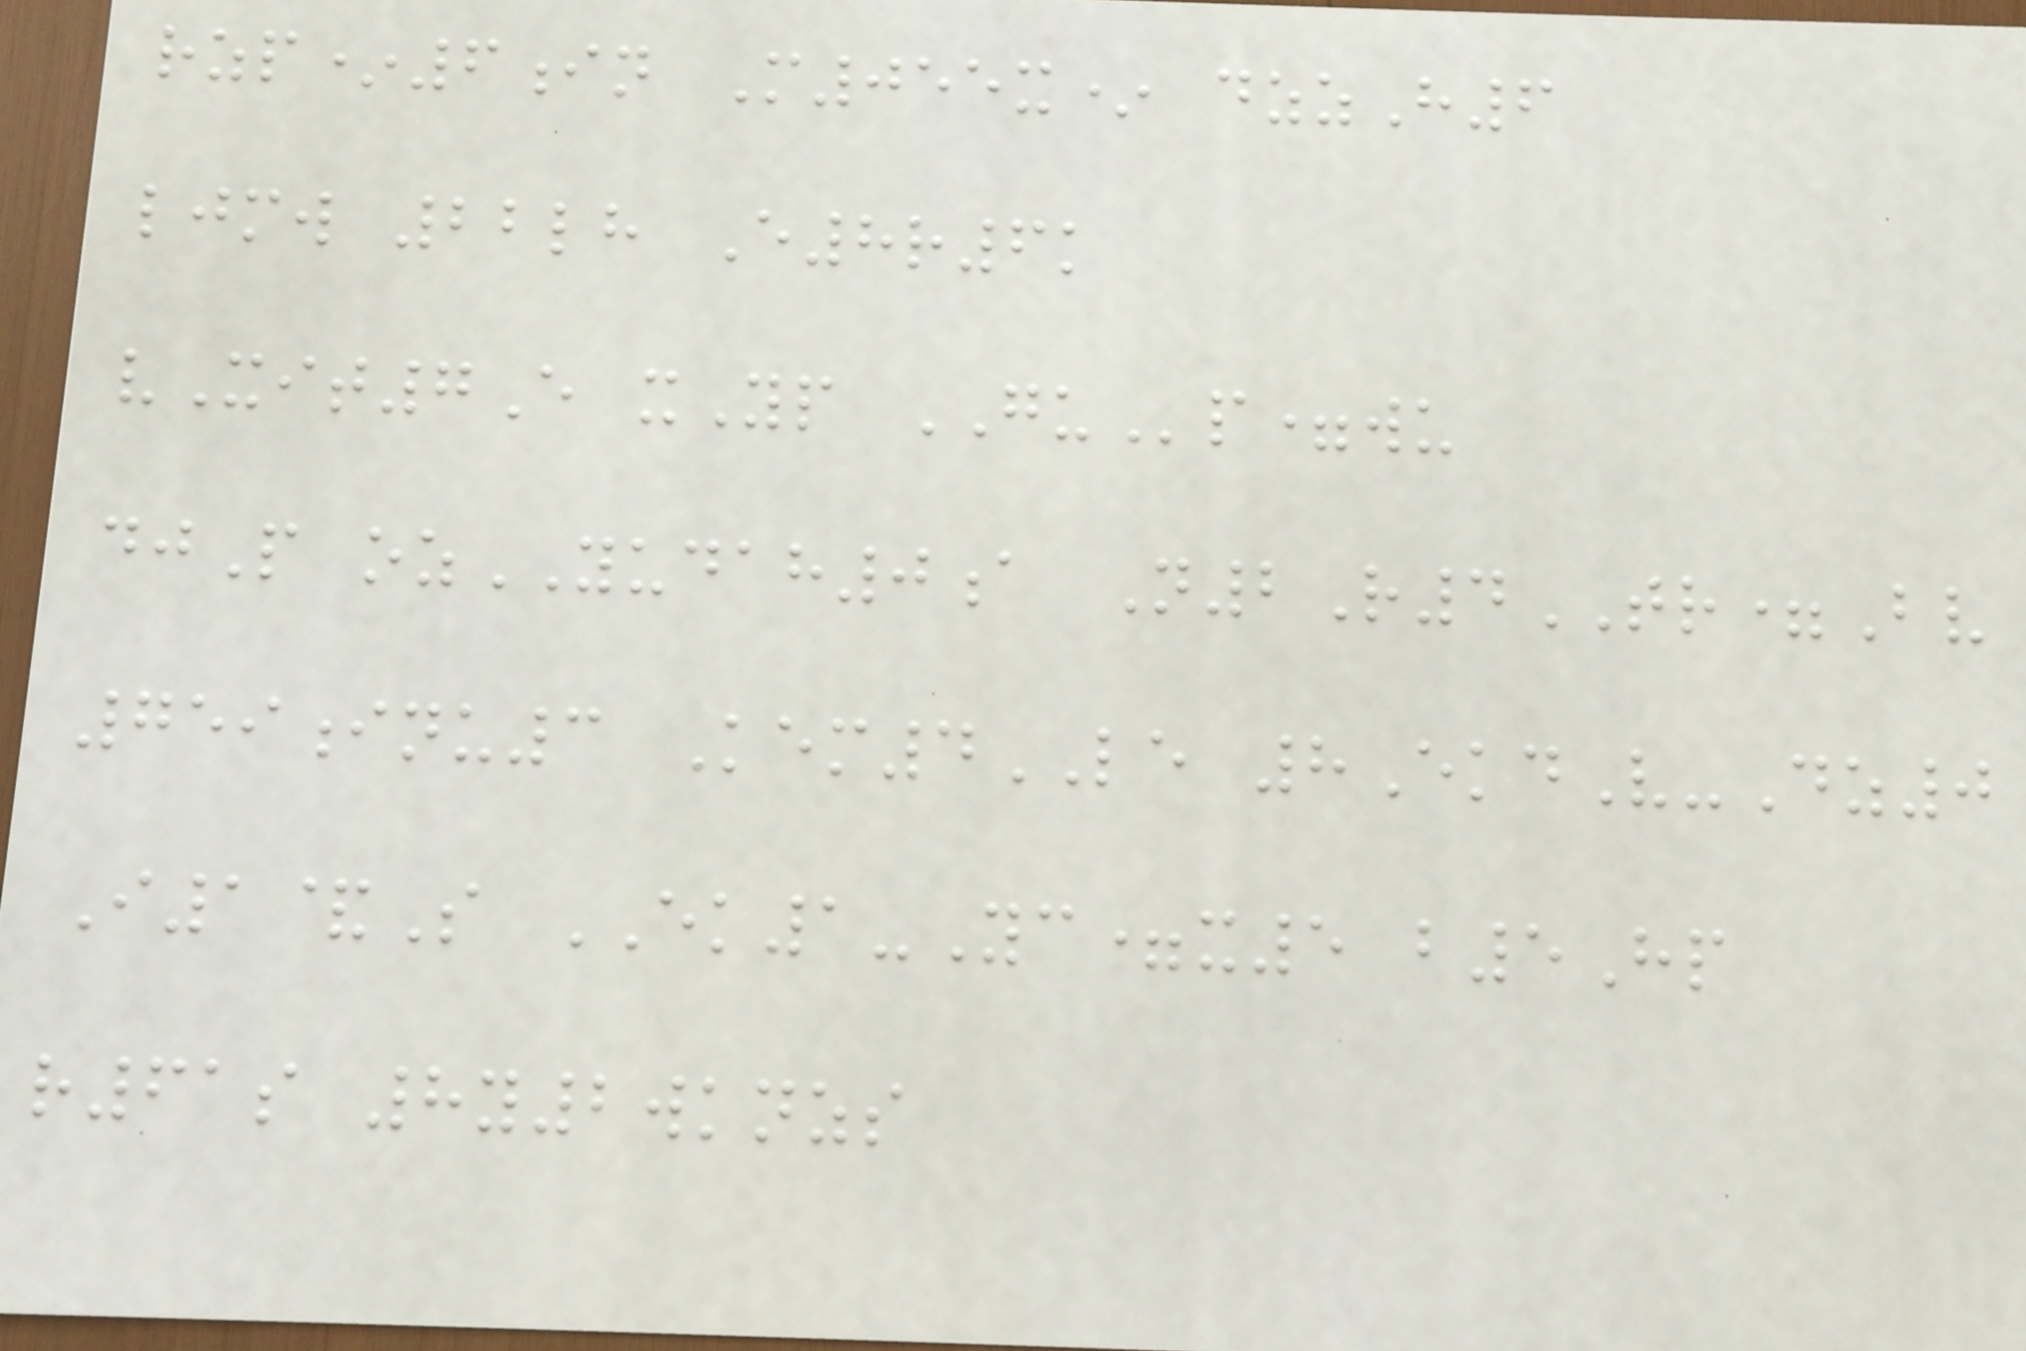rzp*6in M055x* dzzH6
ljmw 22lh E8r6k
vXit7E xYp GUp=wu
djP ozYUDAH0a N2R4TR=Bv
759inu3 Kem4LE 8EkdV-Dz0
I1&S EK1-Yc=x5 b5Hp
r61s 8y2wknzs
